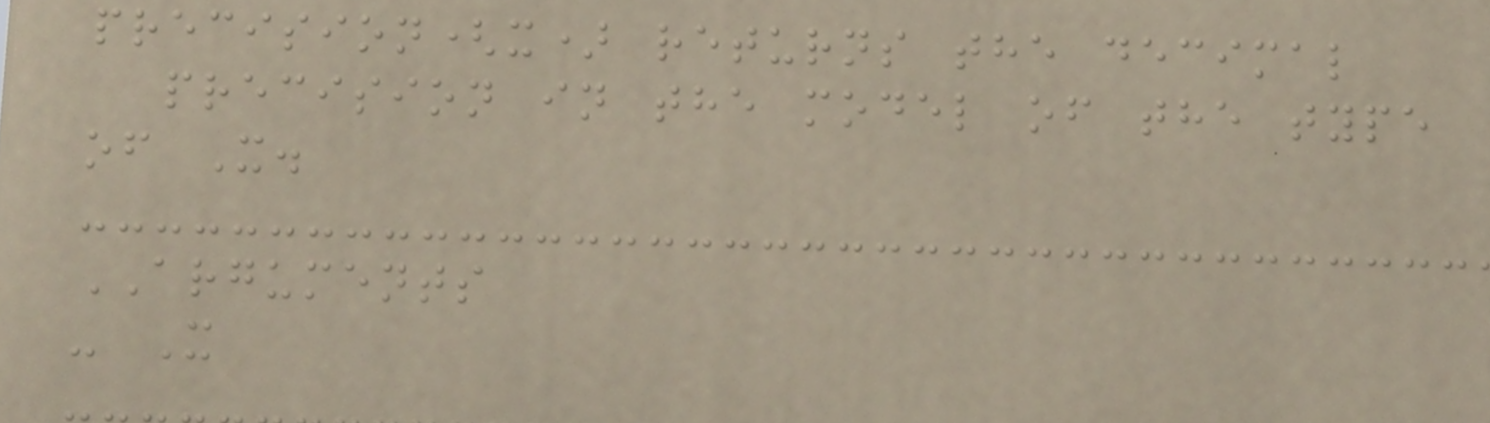precision(x) returns the decimal
precision in the model of the type
of X.
ARGUMENTS
- X
